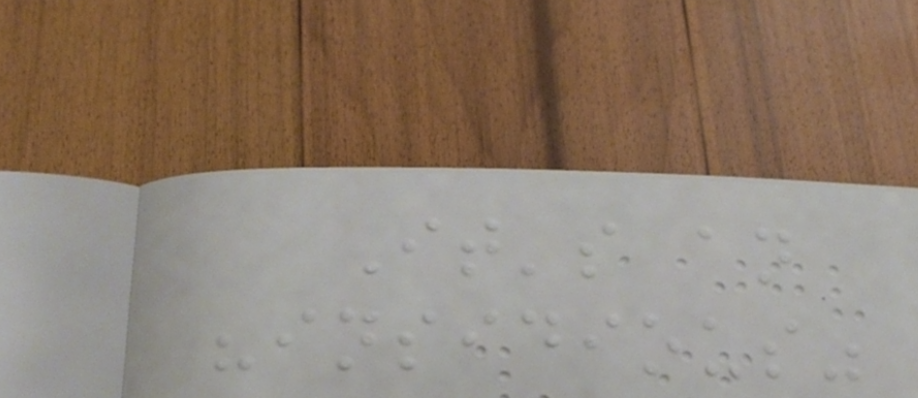It's an
"insidious"
